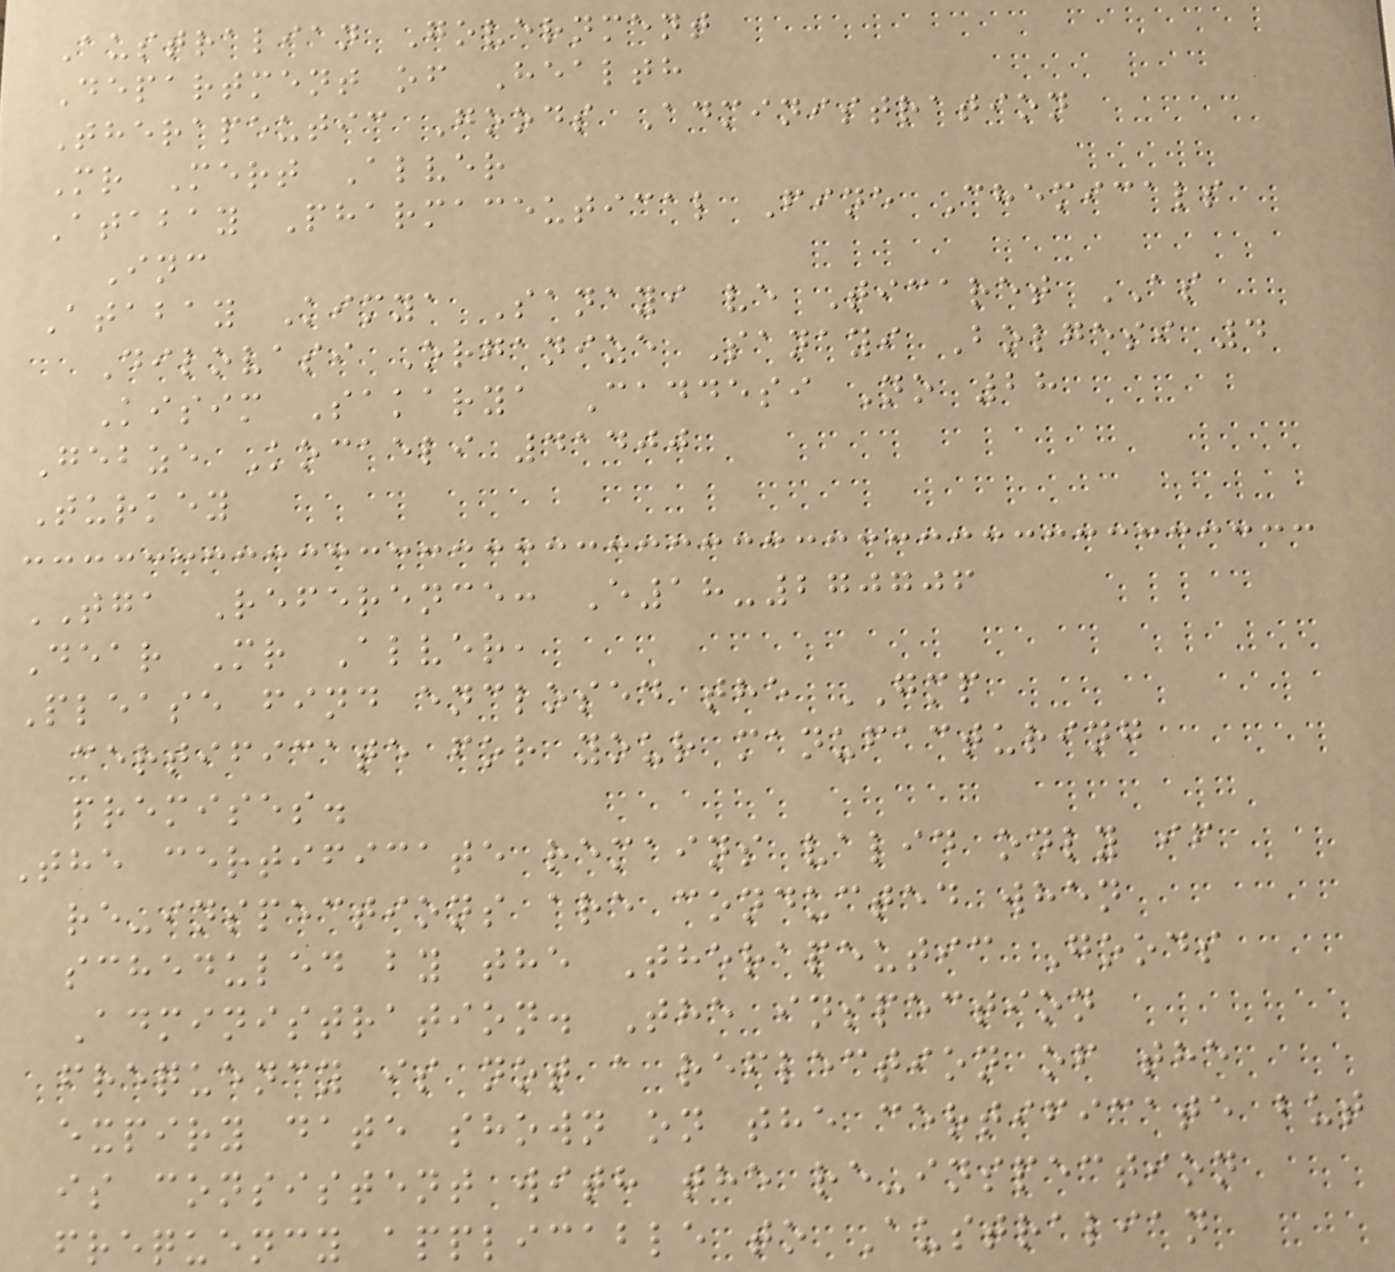Australian Government
Department of Health
Therapeutic Goods Administration
Mr Mert Alver
Atabay Pharmaceutical Fine Chemicals
Inc
Atabay Kimya Sanayi ve Ticaret AS
Dilovasi Organize Sanayi Bolgesi 4
Kisim Sakarya Caddesi No 28
Gebze Kocaeli 41400
Turkey
TGA Reference: E18-270706
Dear Mr Alver,
Please find enclosed the GMP
certificate for your manufacturing
premises.
The certificate remains valid only if
re-inspections are conducted when
scheduled by the Therapeutic Goods
Administration. The inspection
frequency is not a reflection of the
expiry date shown on the certificate but
is consistent with the re-inspection
frequency applicable to Australian
